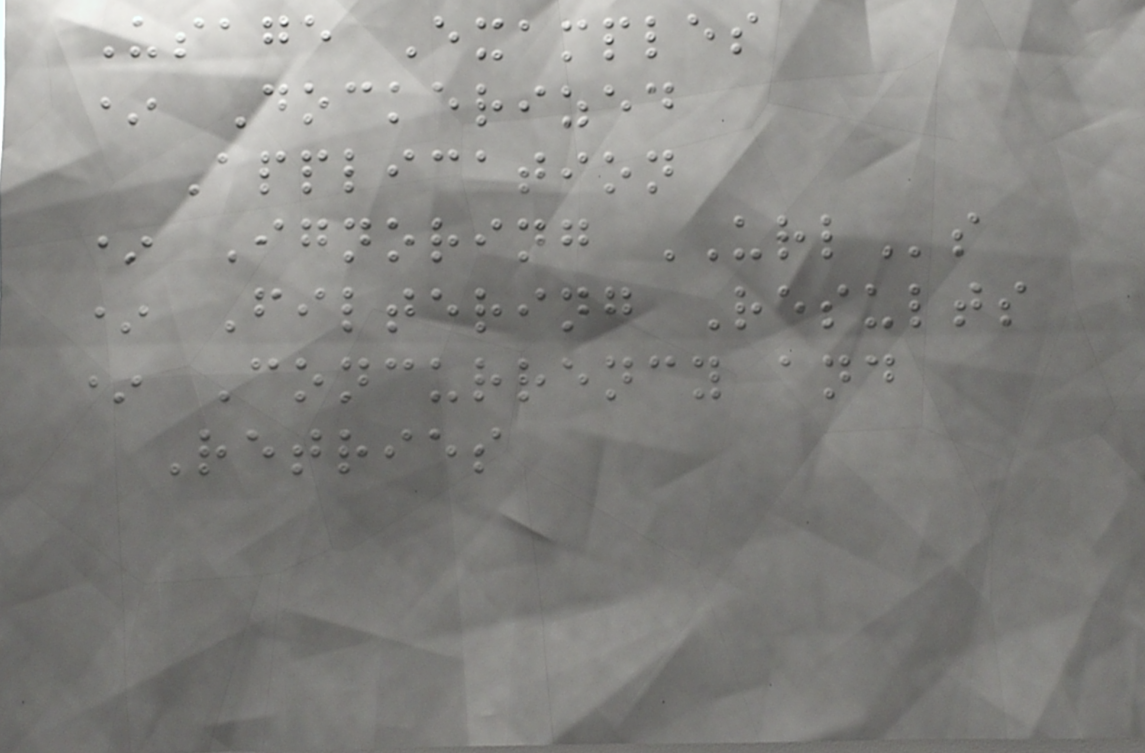Usage Examples
* Dockerized
Application
* Ignoring URLs
* Filtering Results
* Concurrency and
Retries
